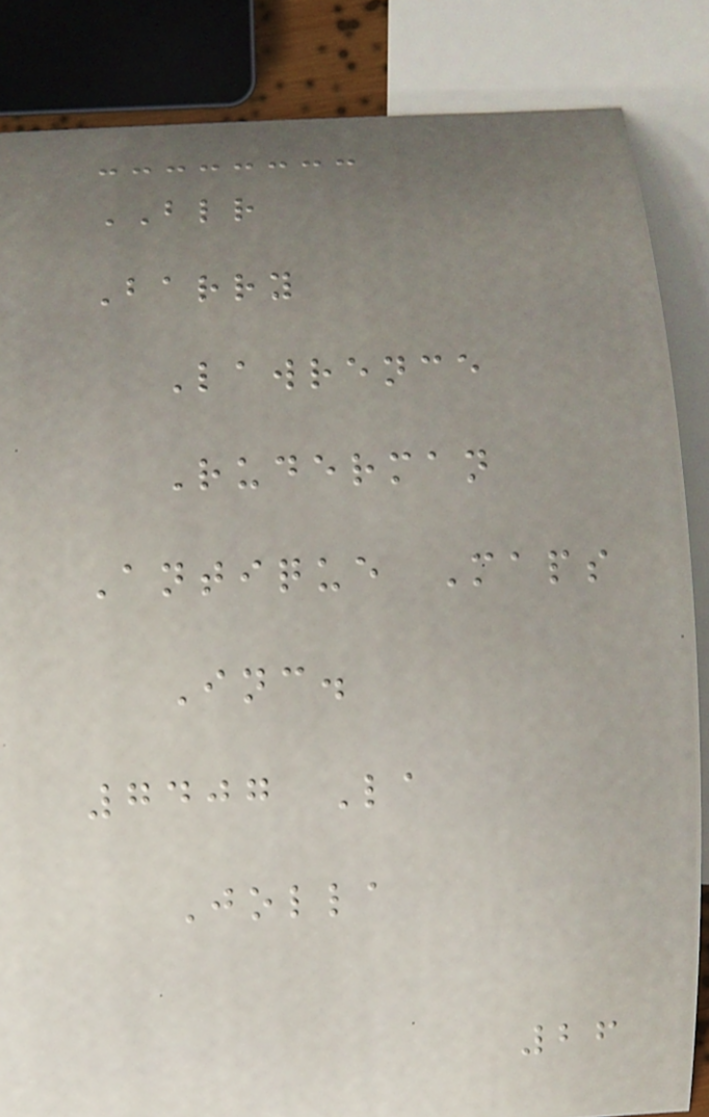BLR
Barry
Lawrence
Ruderman
Antique Maps
Inc.
7407 La
Jolla
26
